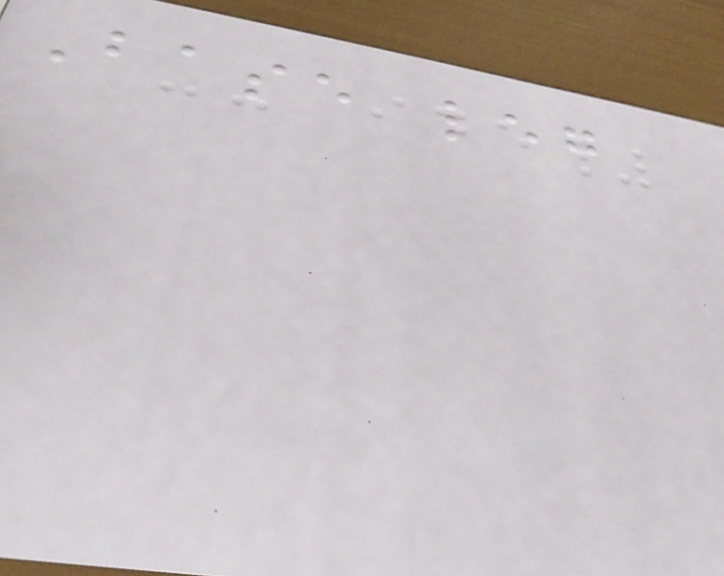Base leg
